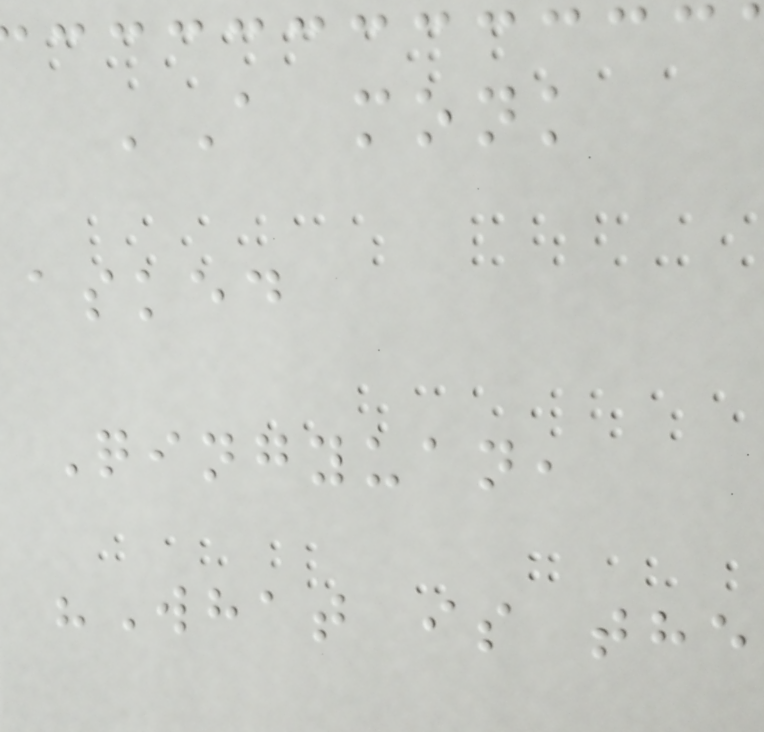'A monk
asked
Qingyuan,
"What is the
